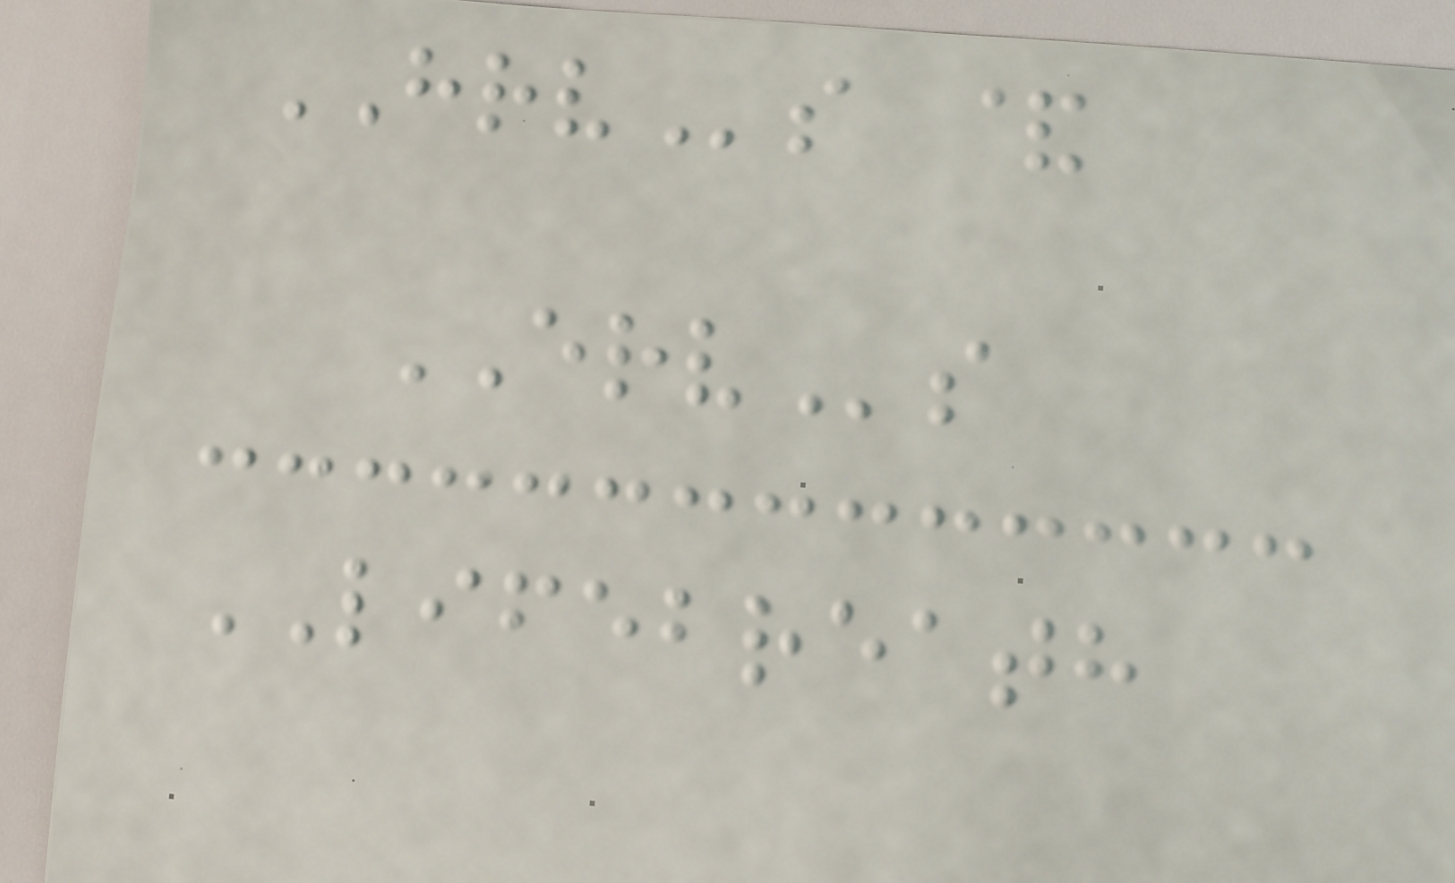HRVs &
ERVs
LIFEBREATH
